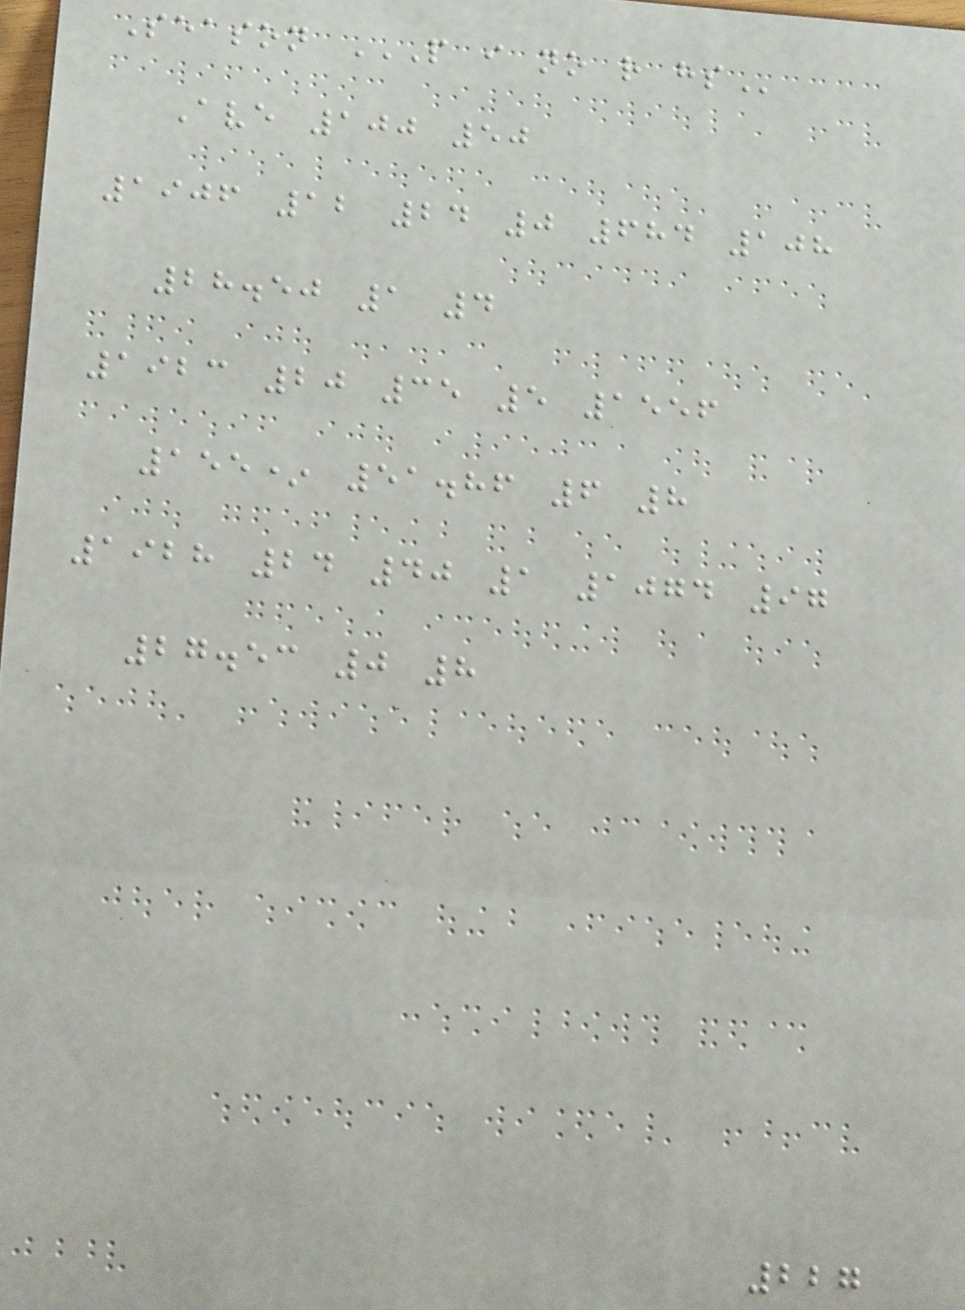Season P I NO R HS
Ave 100 50
1906 12 24 0 684 108
28.50 1 4
1923 20 35 5 1556
155* 51.86 6 8
1928 24 40 1 1074 97
27.53 0 8
227
